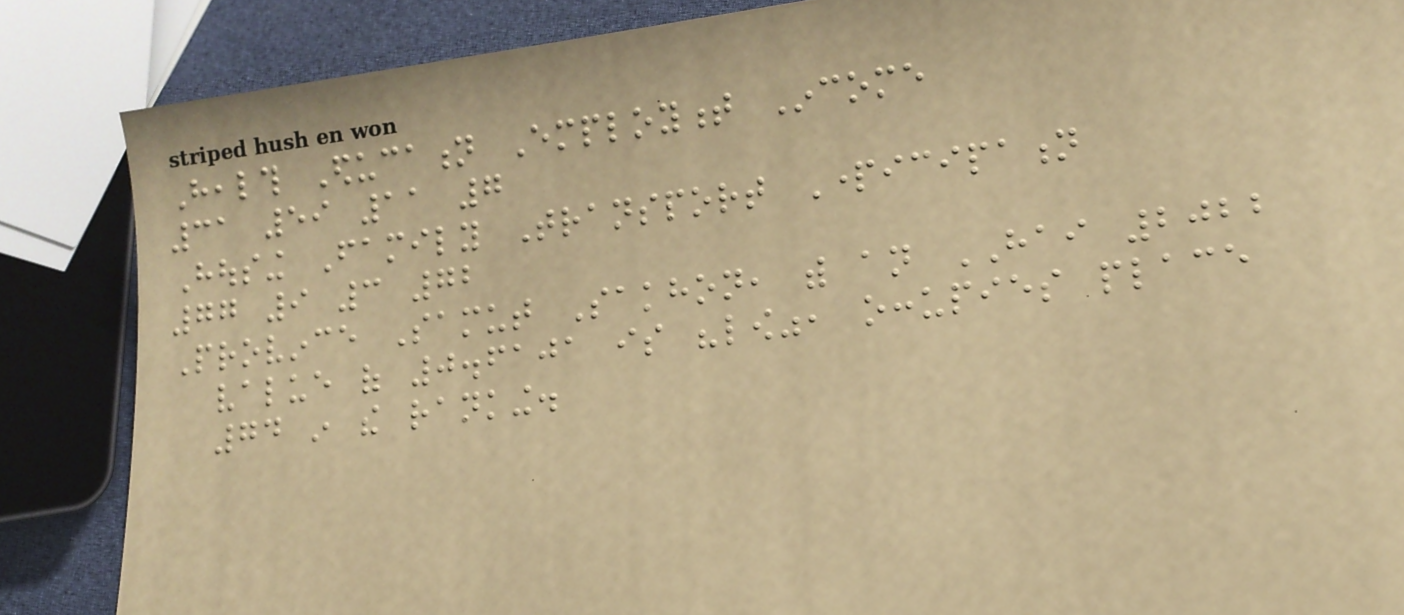Health Education Employment Income
31 59 11 7
Housing Family Transport Participation
77 9 3 72
Province Samut Sakhon, with an HAI 2022
value of 0.6101 is "low", occupies place
74 in the ranking.
